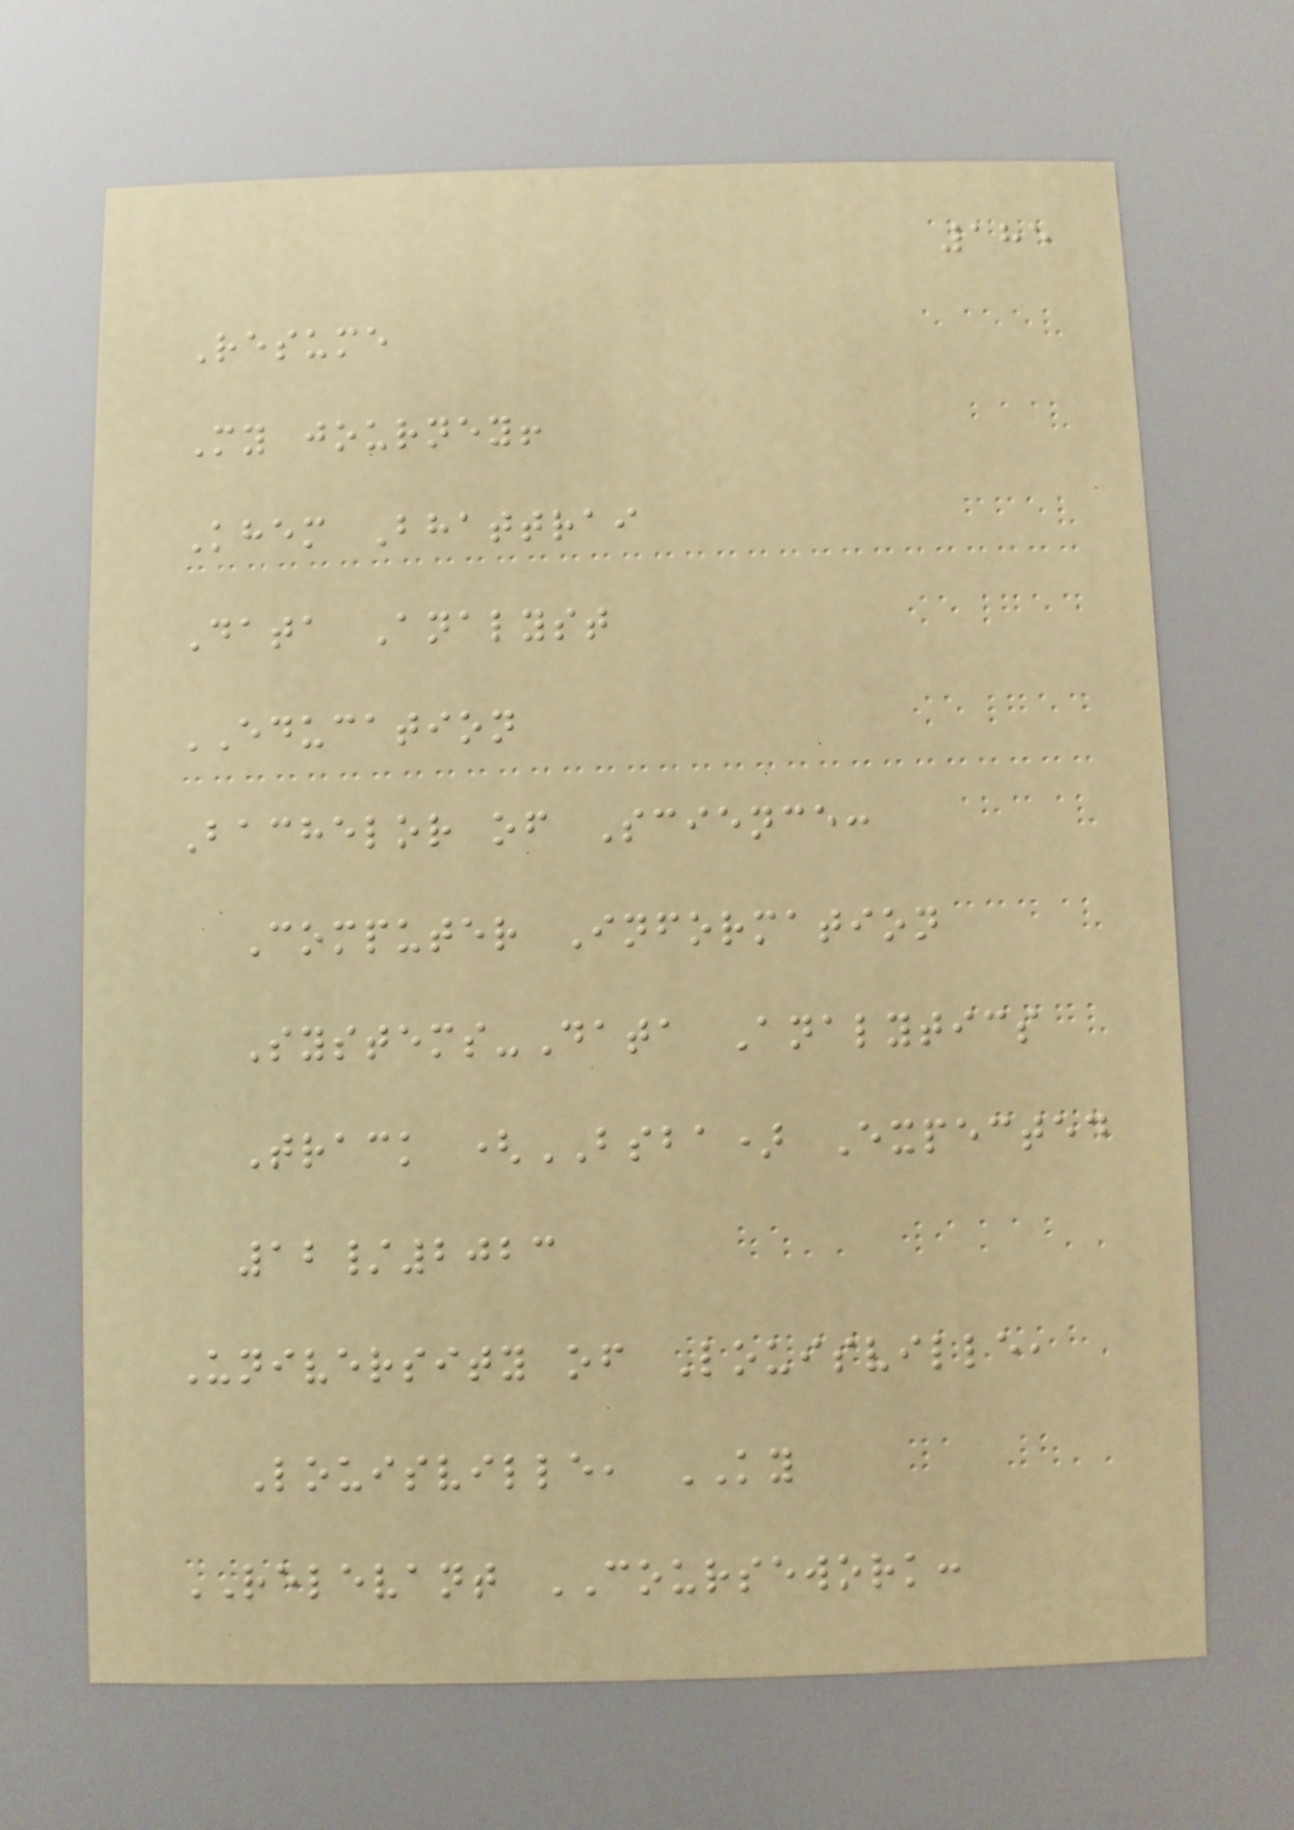185
Resume
My journey!
Khem Bhattrai
Data Analyst
EDUCATION
Bachelor of Science:
Computer Information
Systems-Data Analytics
Track (BSBA) Expected
12/2023
University of Louisville,
Louisville, KY
RELEVANT COURSEWORK:
